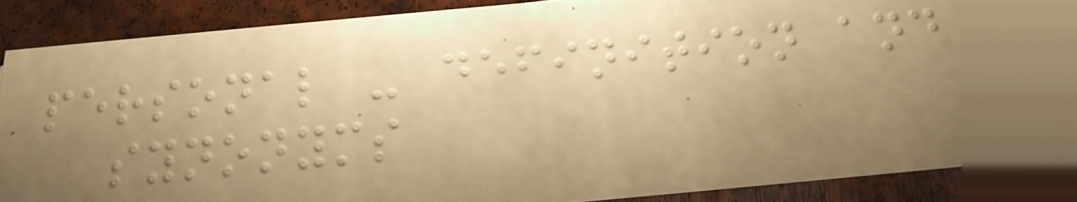personal - definition and
synonyms
